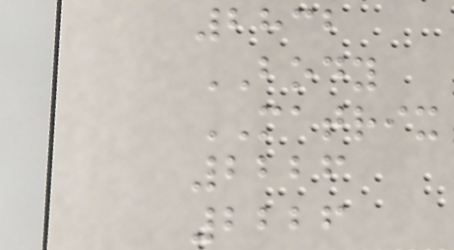2832
BODY
MATRIX
2226
2226
